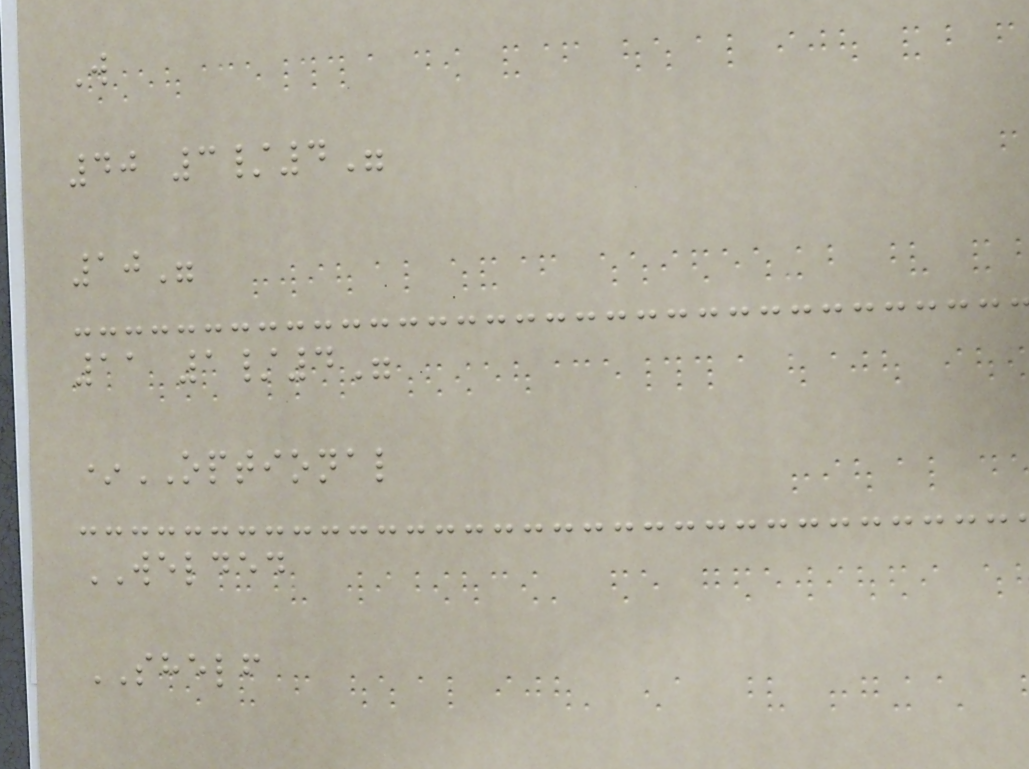W
40 3/4"
10"
11 1/4"
*OPTIONAL
WELDED
SHELF
